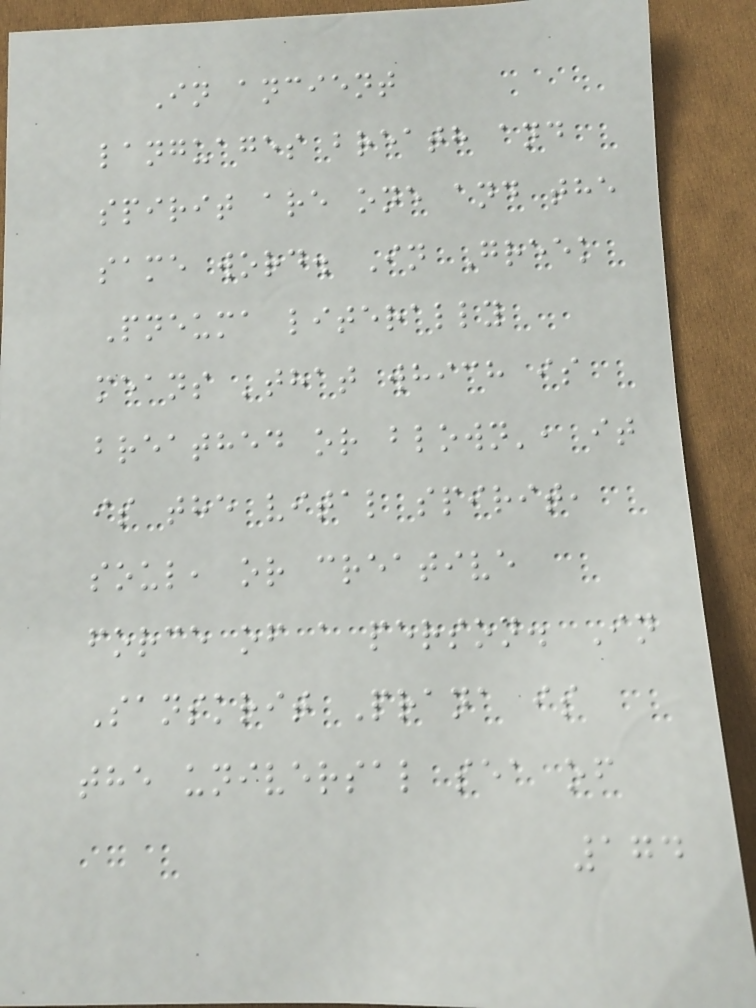In ancient
languages breath and
spirit are one and the
same word. In Greek
Pneuma literally
means 'that which is
breathed or blown', it
is the vital spirit,
soul, or creative
force of a person. In
Sanskrit Prana is
the universal sea of
174
